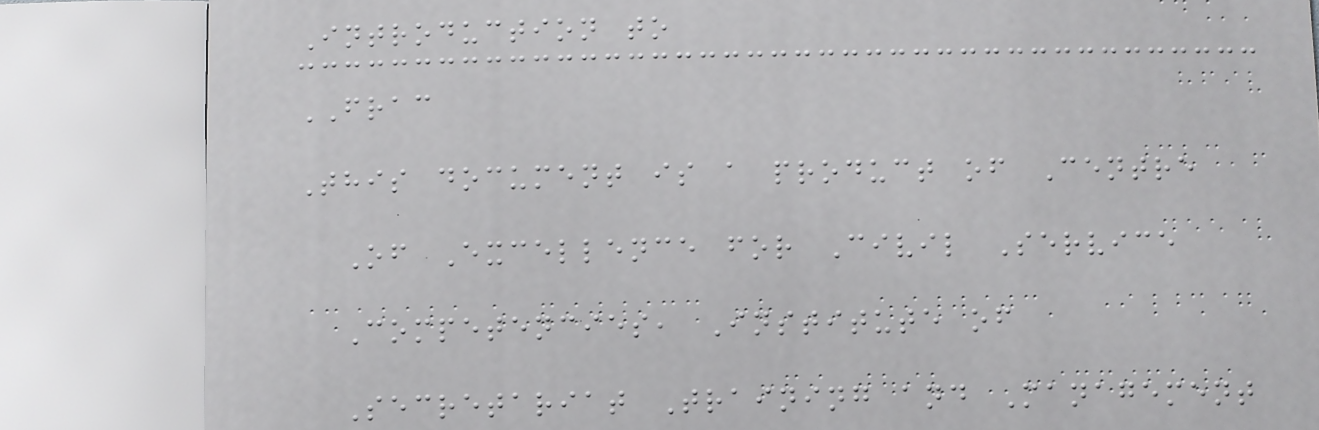Introduction to
FRAC
This document is a product of Centre
Of Excellence for Civil Service
Competencies, Institute of
Secretariat Training and Management
